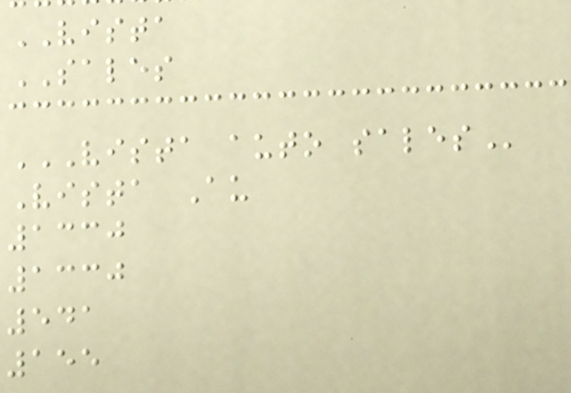VISTA
SALES
VISTA AUTO SALES
Vista Au
1330
1330
541
155
